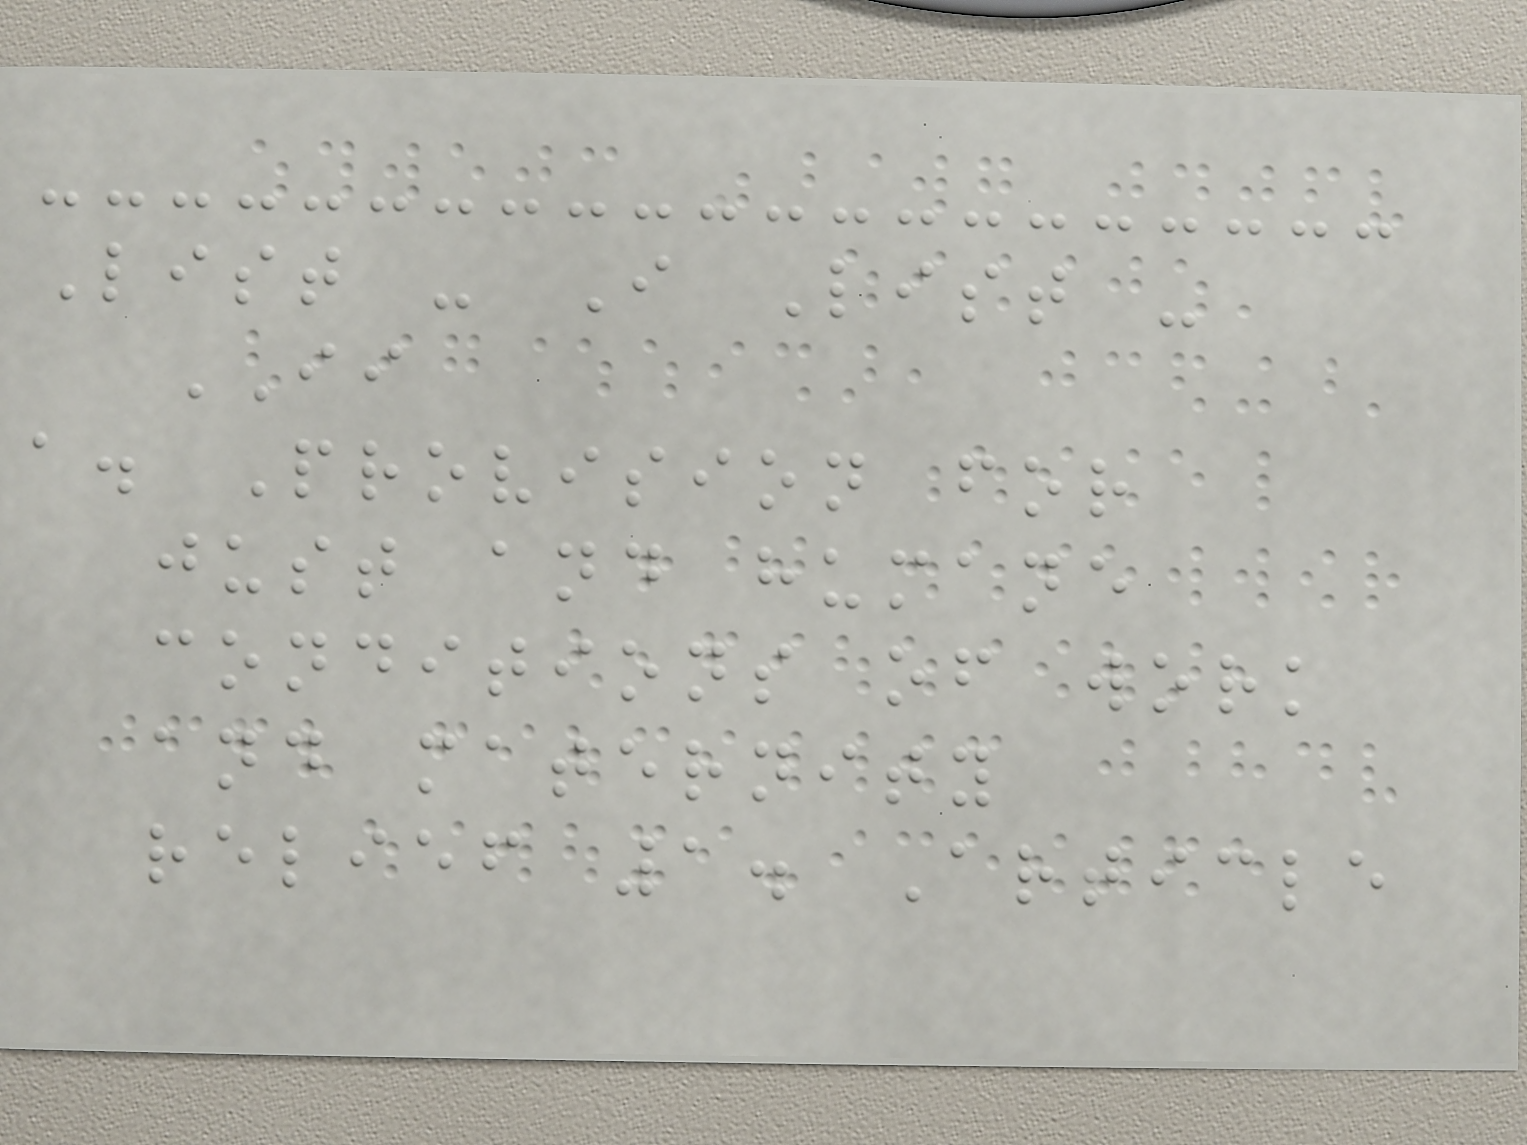List - I List -
II
a. Provision for
just and humane
conditions of work
and maternity
relief 1. Article
